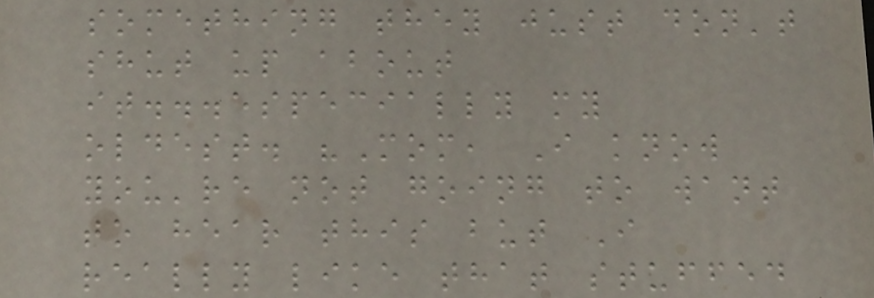something they just don't
shut up about
it...especially my
oldest. "Mom, I know
you're not going to want
to hear this but I
really like that stuffed
